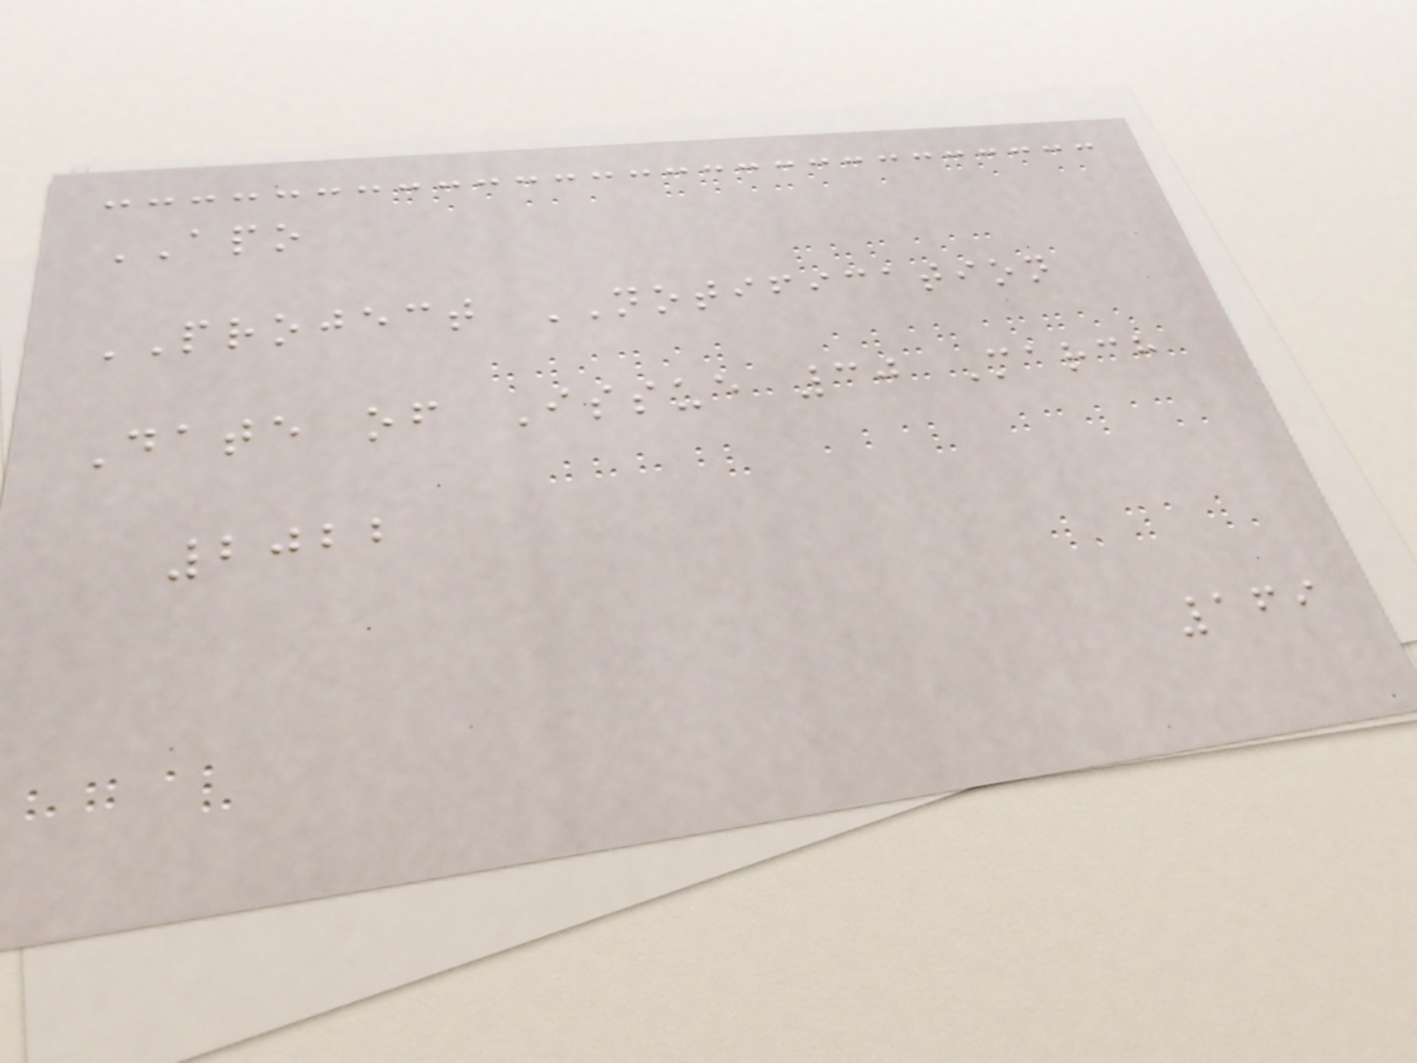APO
PROJECT NOTIFICATION
Date of Issue 30 March
2022
169
